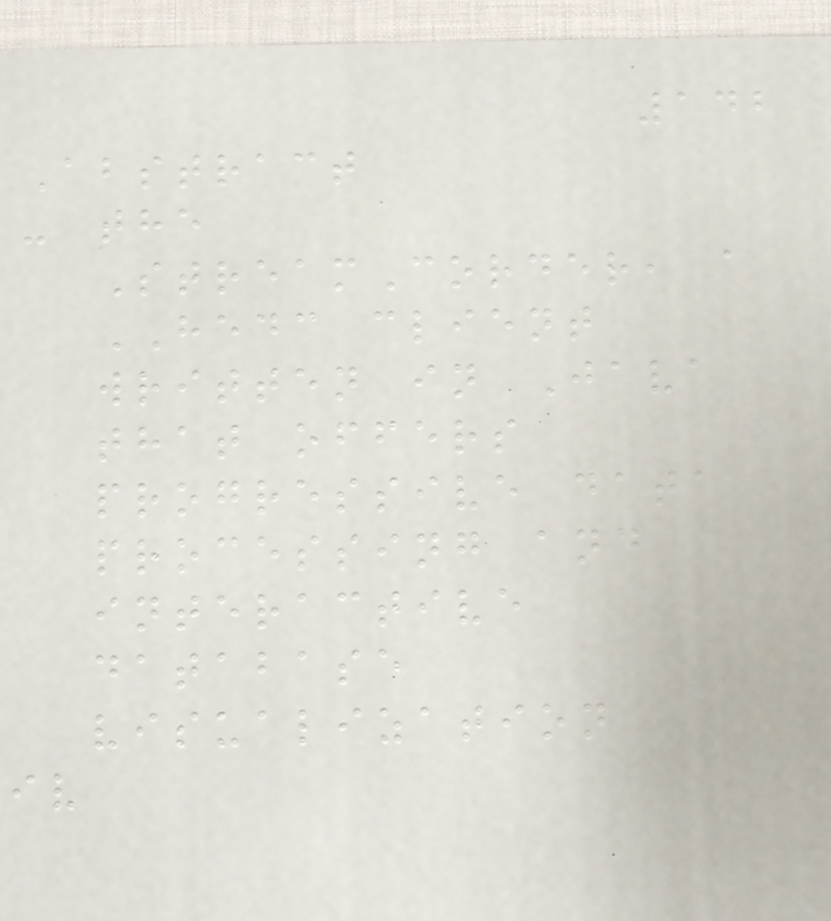142
Abstract
- the
StreamCorder, a
HEDC client
written in Java
that offers
progressive data
processing and
interactive
database
visualization
iv
